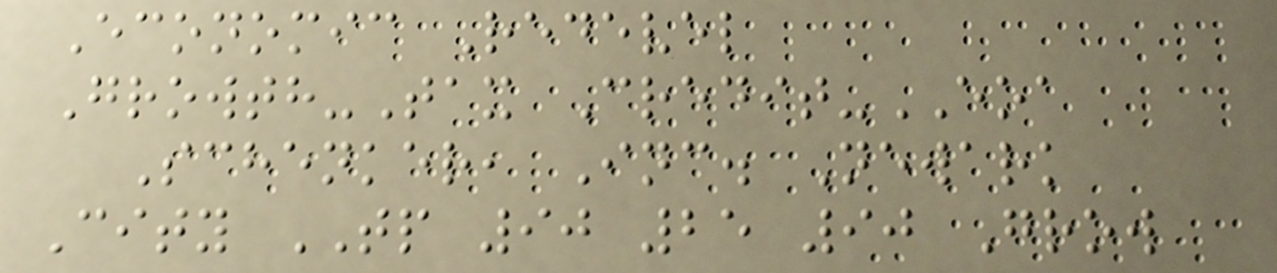Economic Redevel
Growth-Tax Credit-EOA
Schenker, Inc. Newark
City TP 90 25 90 Grow
